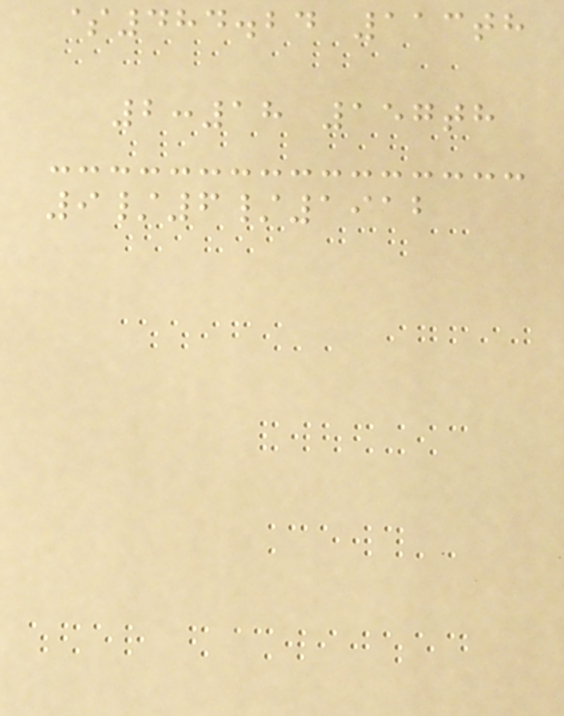$484.24 113th
2:18 157th
9/6/1912
